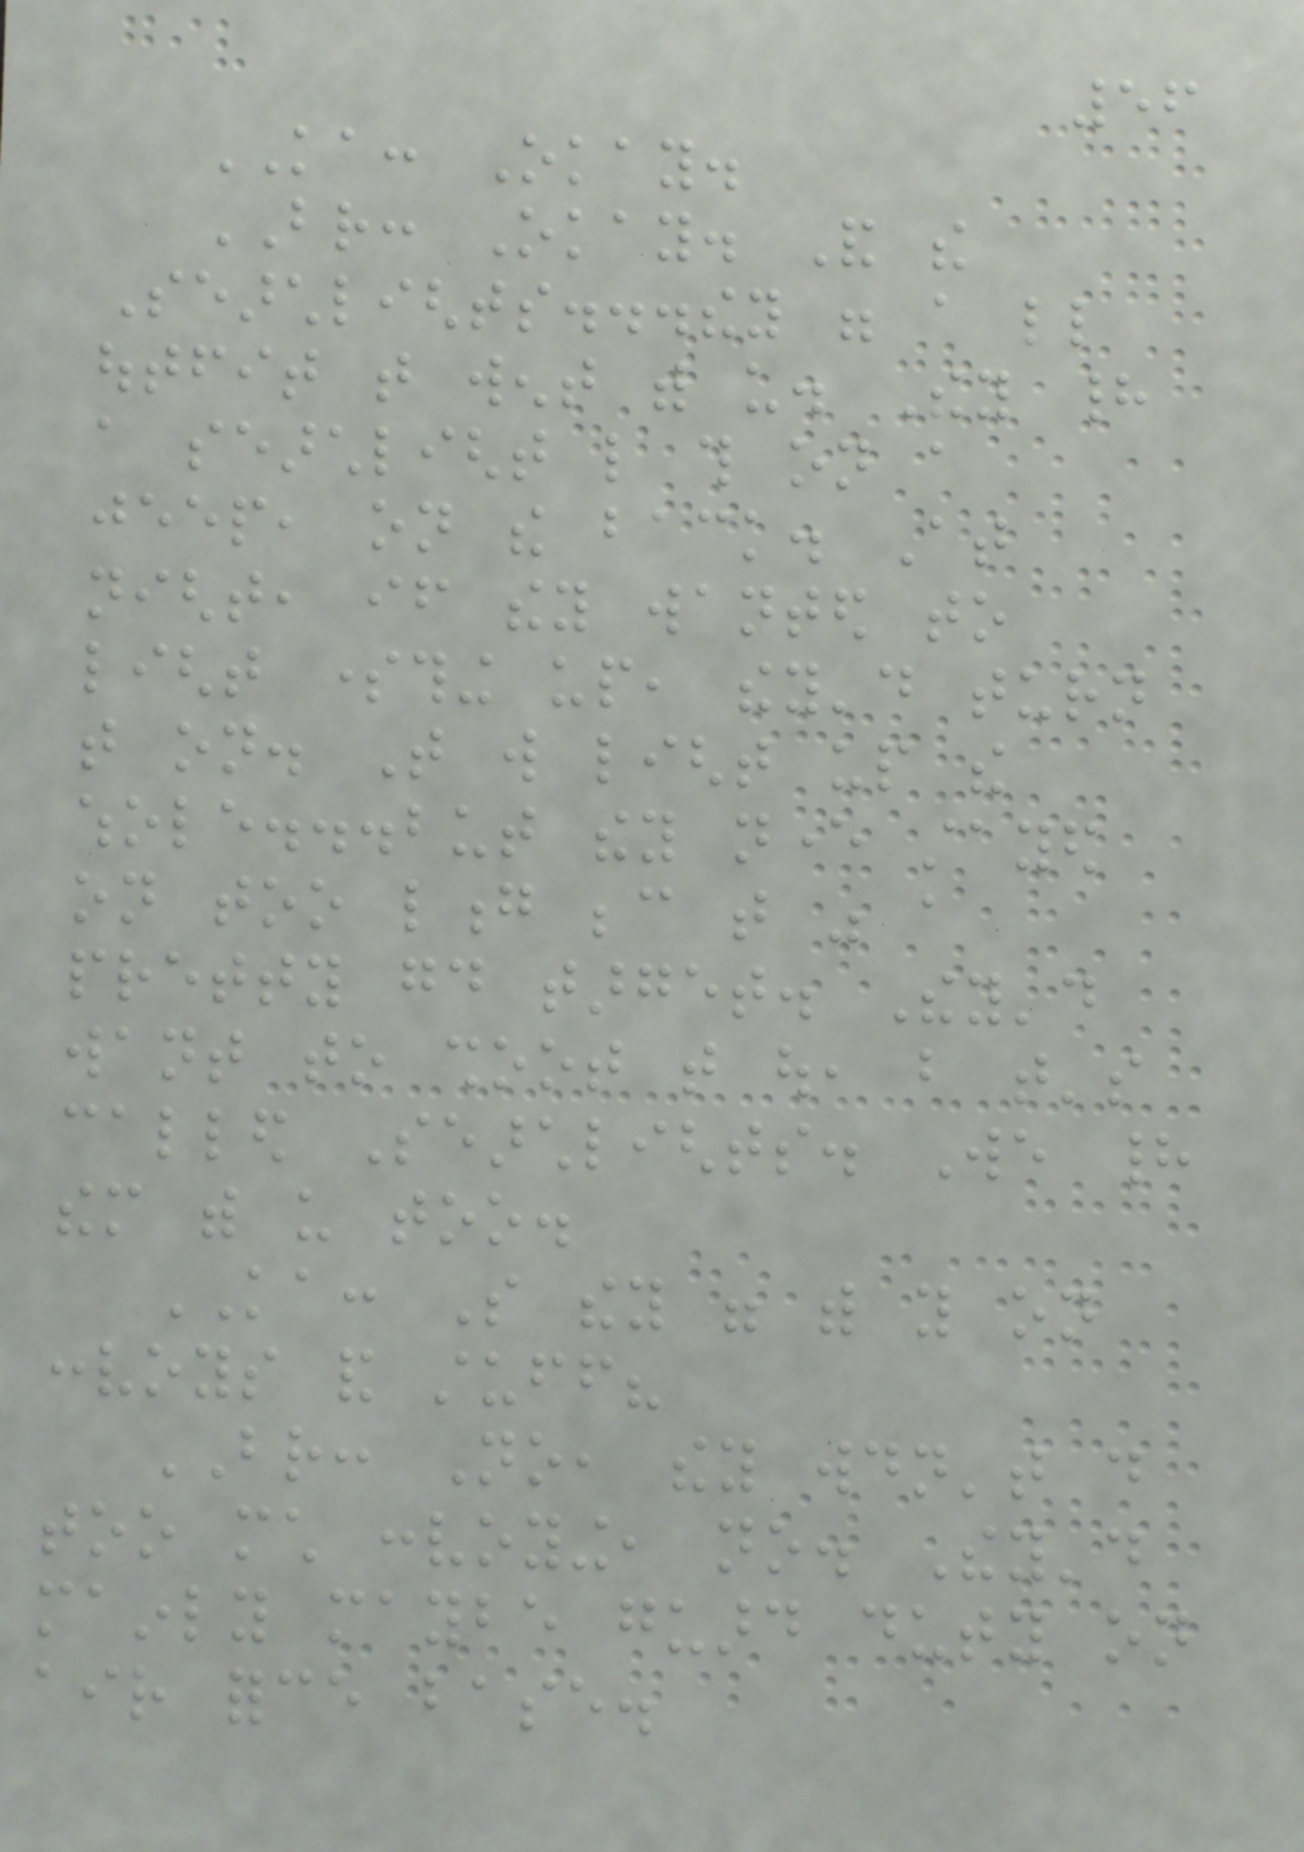56
KA: Okay.
BR: Okay. And the
Searchlights...they were a little
outfit that went with us. They had
a searchlight like this on a
jeep, on the back. At
night, if they wanted to
light something up, they'd turn
that on. That will light up the
whole...but they never stayed
on too long because that was a
pretty good target. They'd
want to shoot that out, but that's
called Searchlights. We had
them with us too.
KA: So they were with you on
convoys and stuff?
BR: No, they wouldn't do
too much convoying, no. They'd
mainly maybe guard duty on
air force base.
